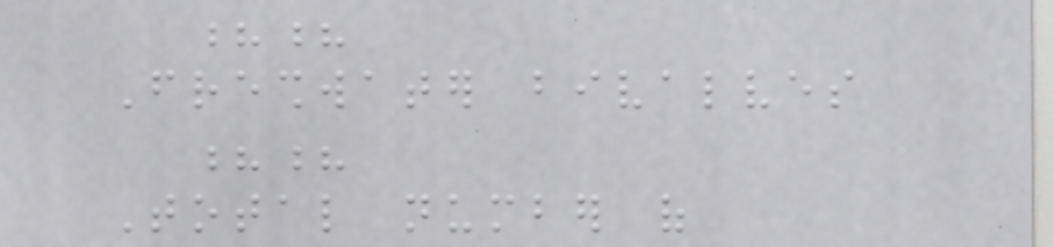??
Freshwater bivalves
??
Total number of
